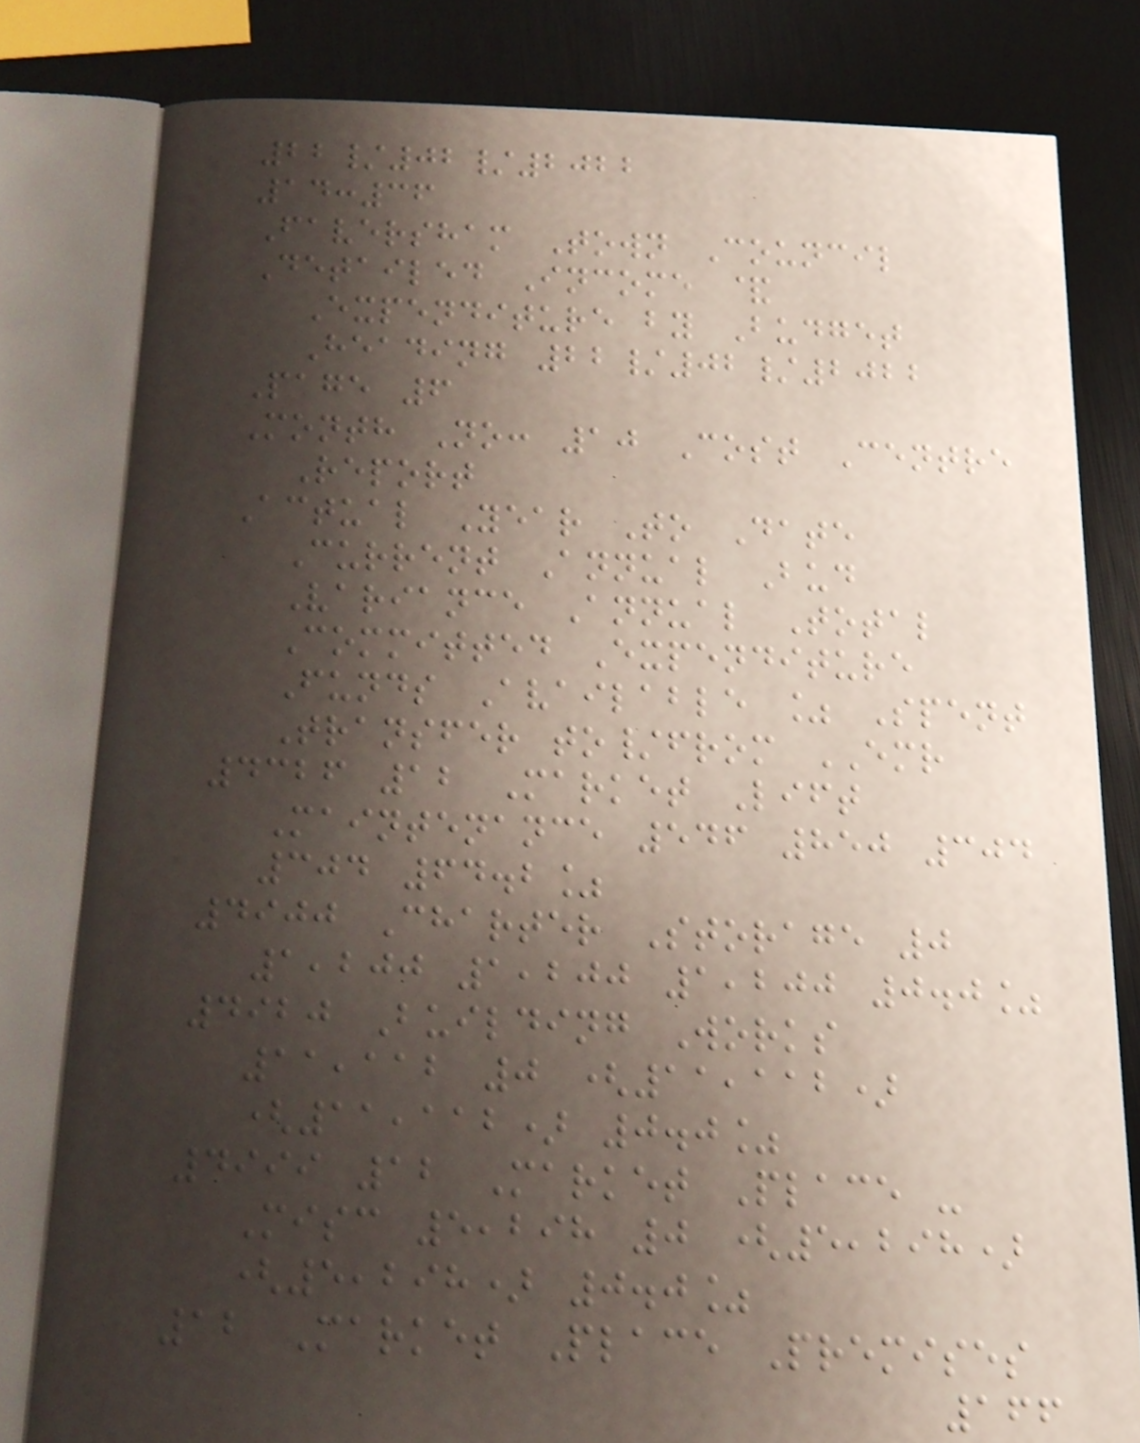22/02/2022
14:36
Faversham Town Council
Detailed Income &
Expenditure by Budget
Heading 22/02/2022
Page 6
Month No: 10 Cost Centre
Report
Actual Year To Date
Current Annual Bud
Variance Annual Total
Committed Expenditure
Funds Available % Spent
Transfer to/from EMR
4326 12 Market Lift
Maintenance 546 850 304
304 64.2%
4900 Charter Storage 0
1,200 1,200 1,200 0.0%
4920 Building Works
11,112 0 (11,112)
(11,112) 0.0%
4999 12 Market Place -
Misc 5,298 0 (5,298)
(5,298) 0.0%
12 Market Place Premises
166
